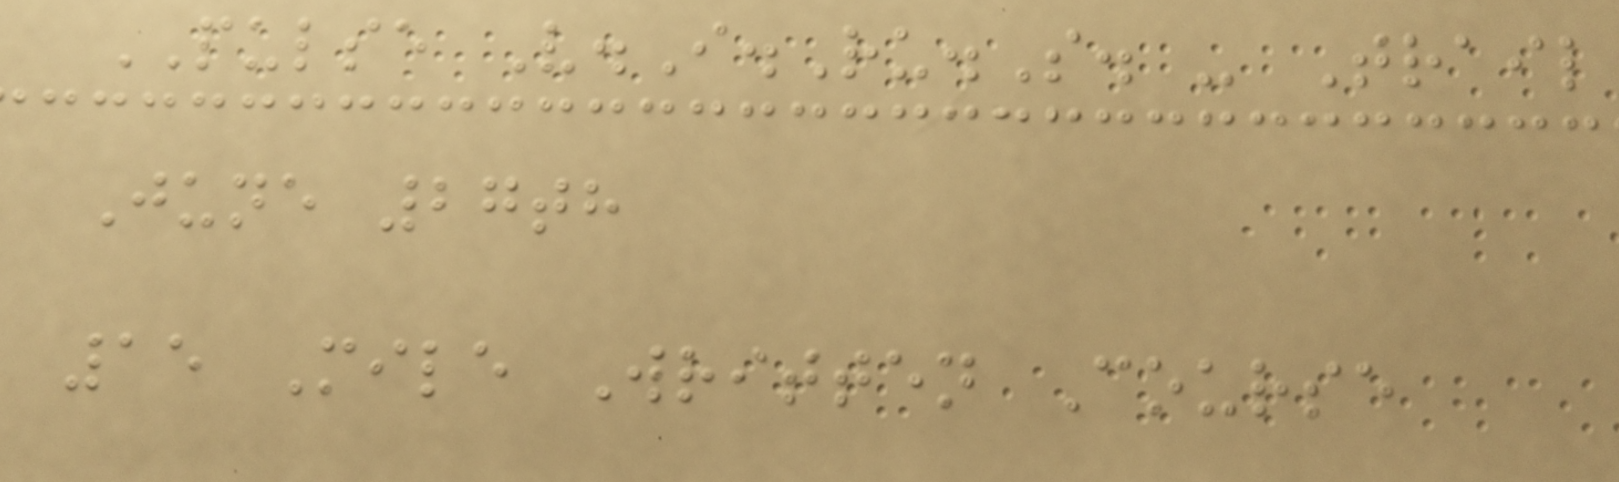PULSE V.I.Ru.S. - Trail
June 27th
15 Mile Written Course
